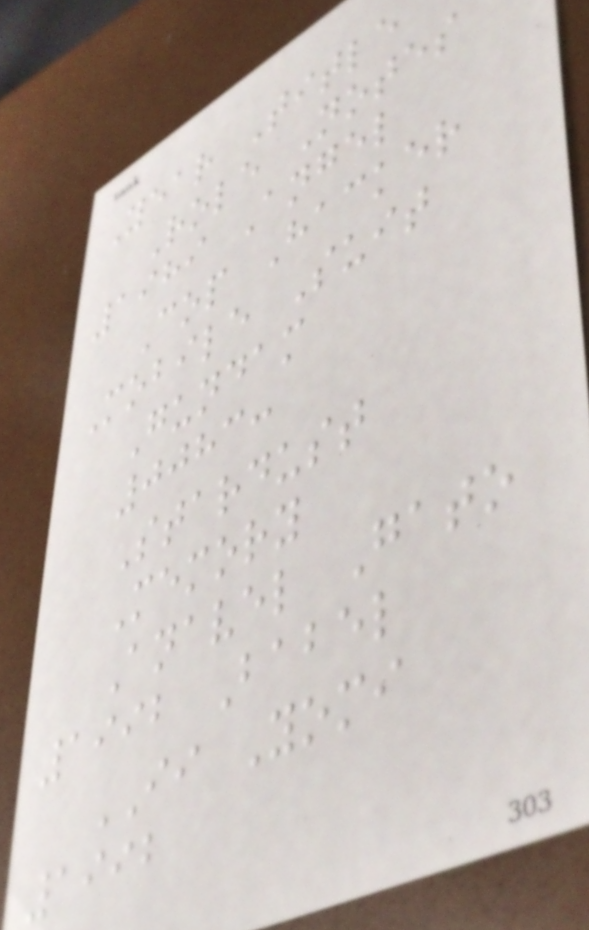Year Title
Role Notes
1989 Angel
Cop Hacker
Mobile Suit
Gundam
0083:
Stardust
Memory
Anavel Gato
1992 Babel
II Yomi
1992
